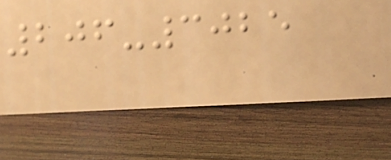206-3025
